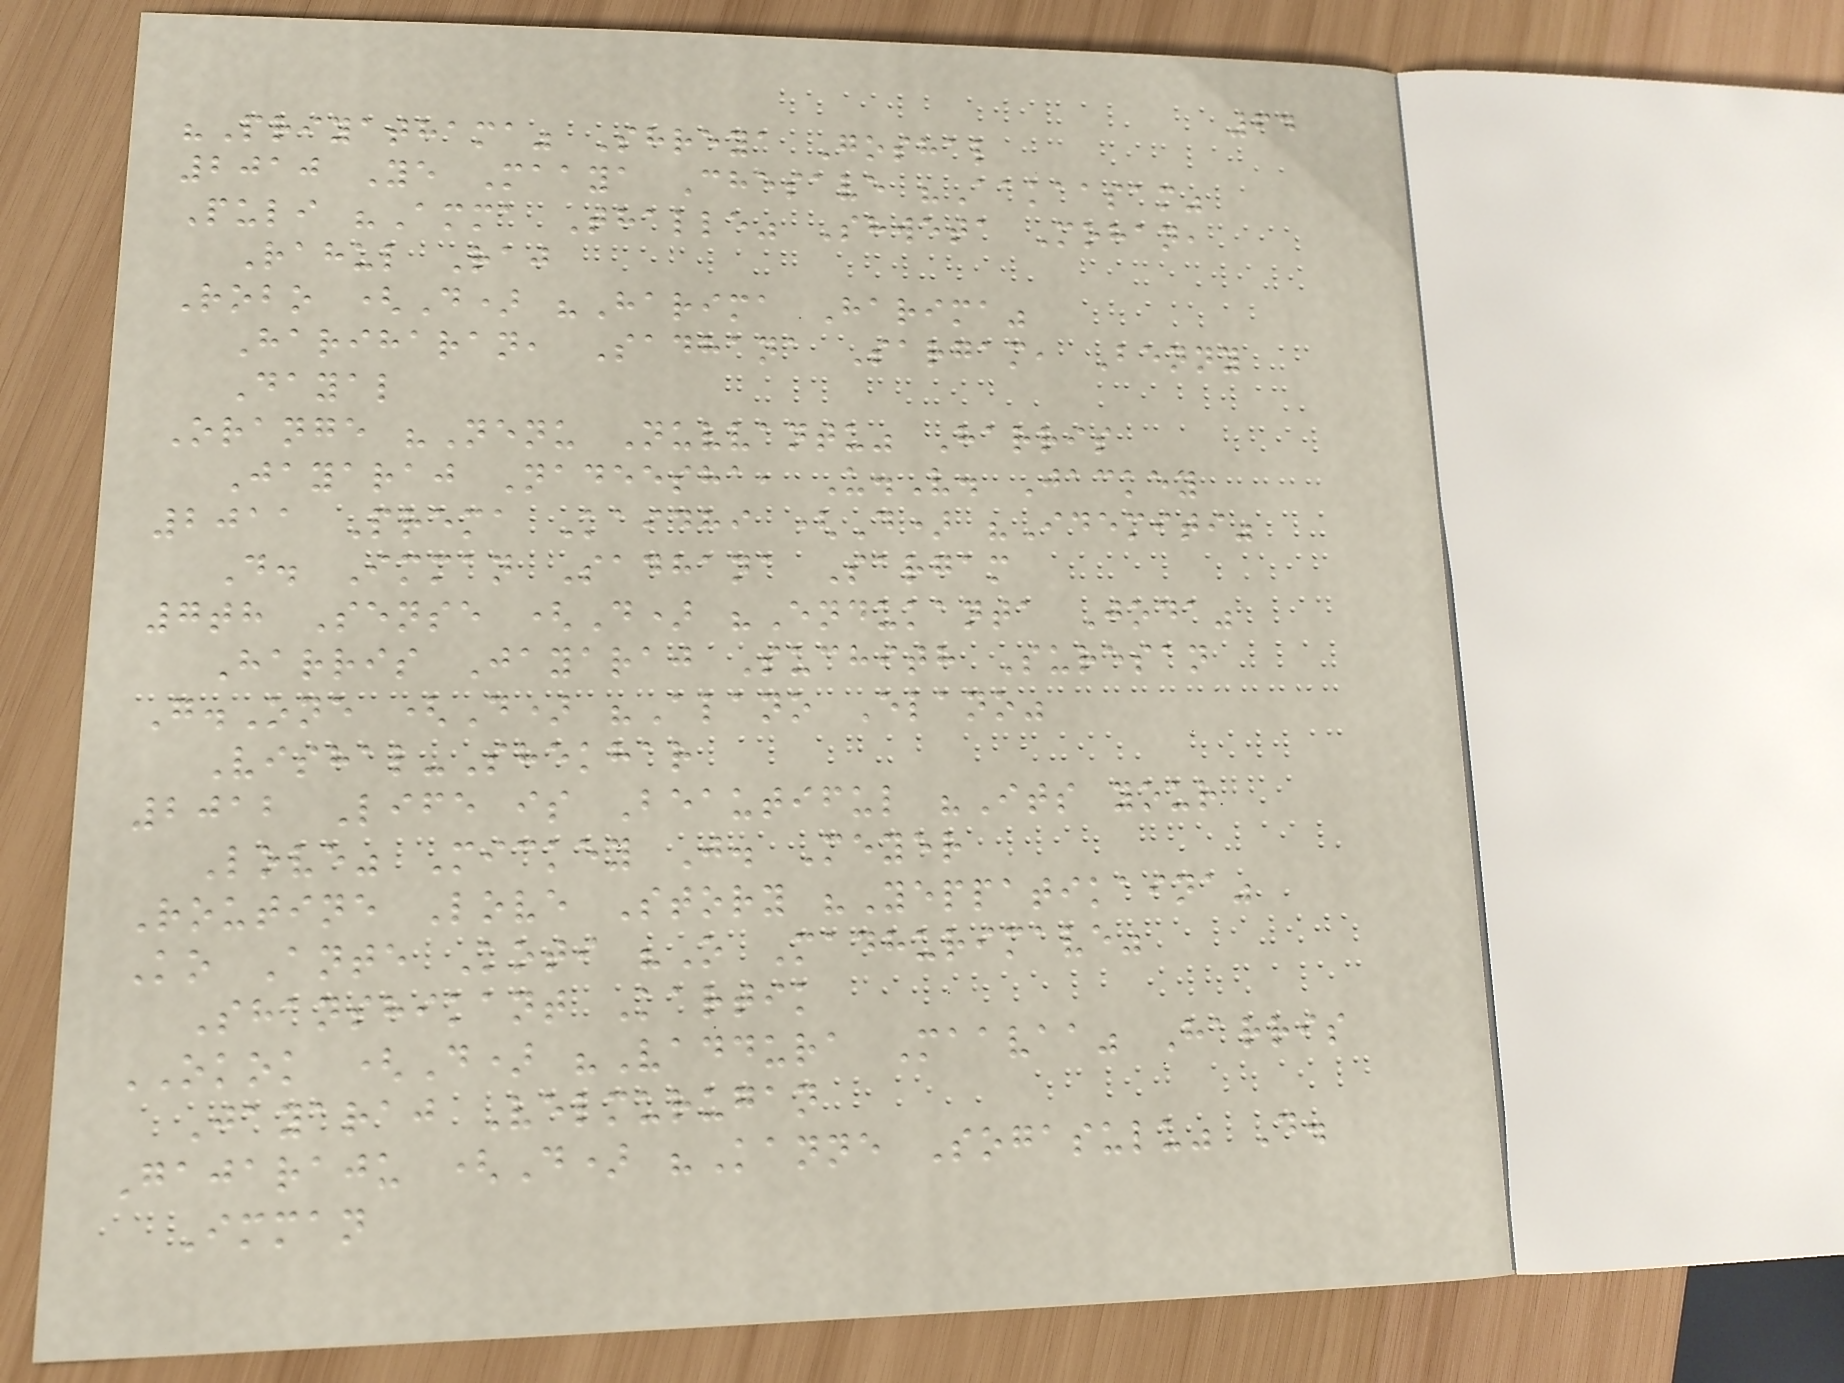64
"Priyathama" Shreya Goshal
2010 Ye Maaya Chesave "Aakaasam"
Puli "Amma Thalle" Shweta Mohan,
Rahul Raj
Robo (D) "Harima Harima"
Hariharan, Sadhana Sargam, Benny
Dayal
Orange "Nenu Nuvvantu" Harris
Jayaraj Nadeesha, U.V. Jackey
2011 Prema Kaidhi (D) "Idemiti"
D. Imman Sadhana Sargam
7th Sense (D) "Endukanta Joda"
Harris Jayaraj Suchith Suresan
G.One (D) "Alano Elano"
Vishal-Shekhar
2012 Life is Beautiful "Its your
Love" Mickey J. Meyer
Routine Love Story "Yeppatikaina"
Ko Ante Koti "O Madhurimave"
Shanshikant Kartik
OKOK (D) "Vaddura Maavaa" Harris
Jayaraj Velmurugan
Gajaraju (D) "Kanne Sogasulu" D.
Imman
